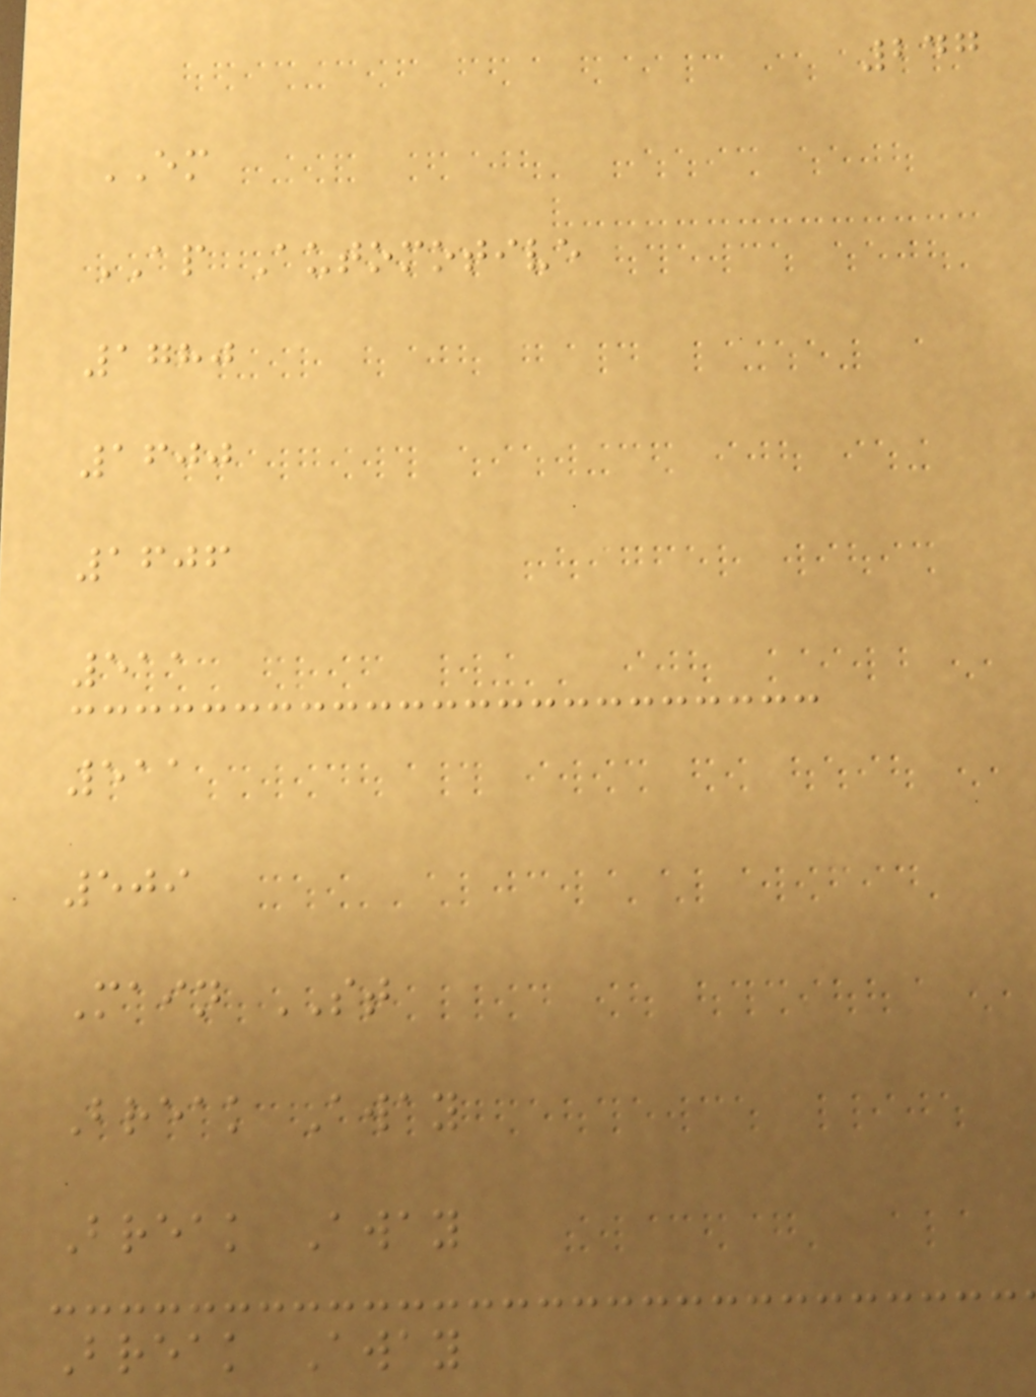247
EM
AP Automotive
1780
1600
1606
511
511
509
Main ST
Break Away
Break Away
Break Away
